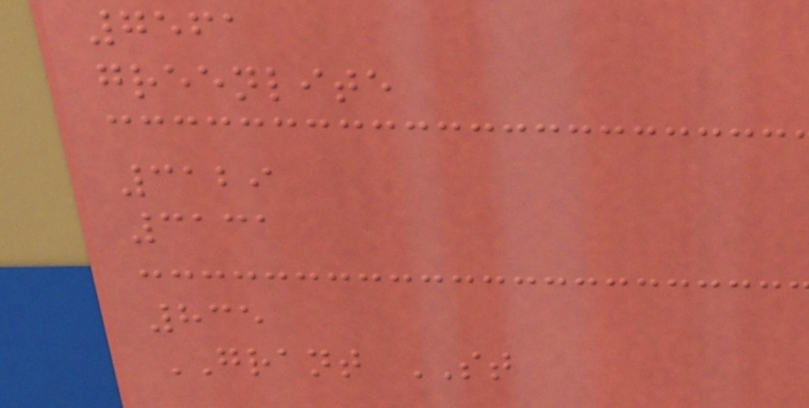7561
greenlite
3129
3131
835
GRANT ST
